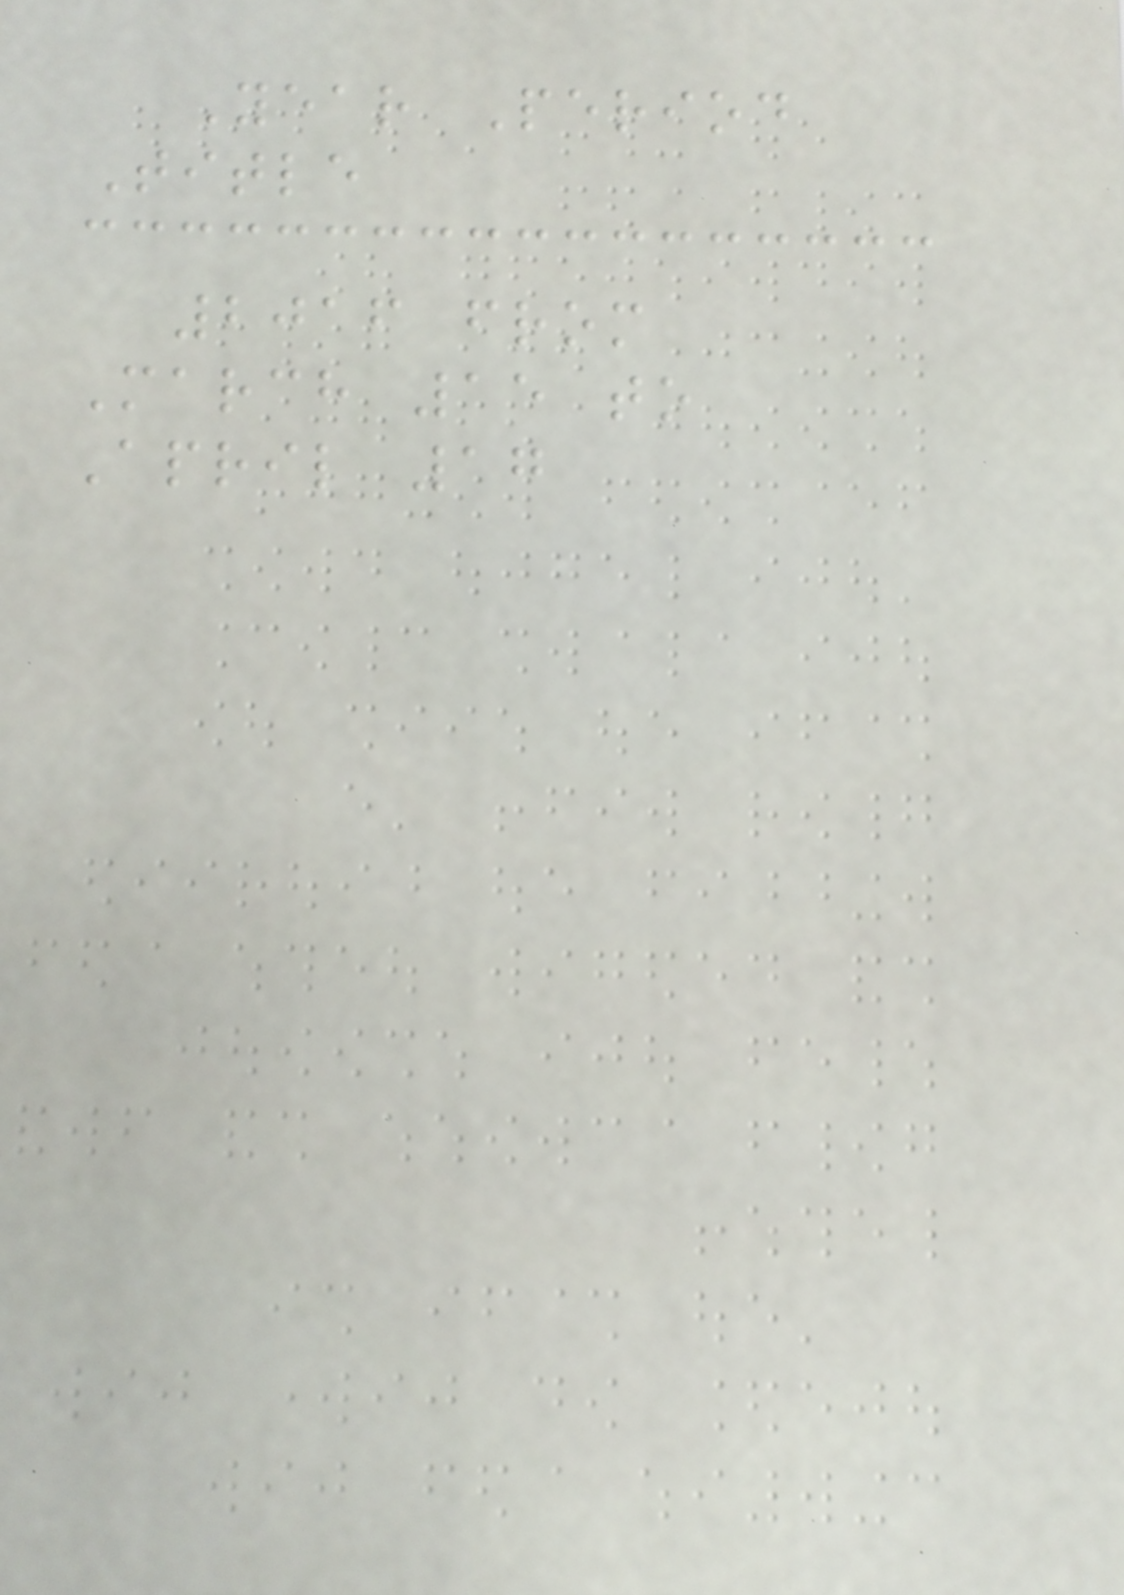Year Period
Title
2016 from
March 15 to
April 17
